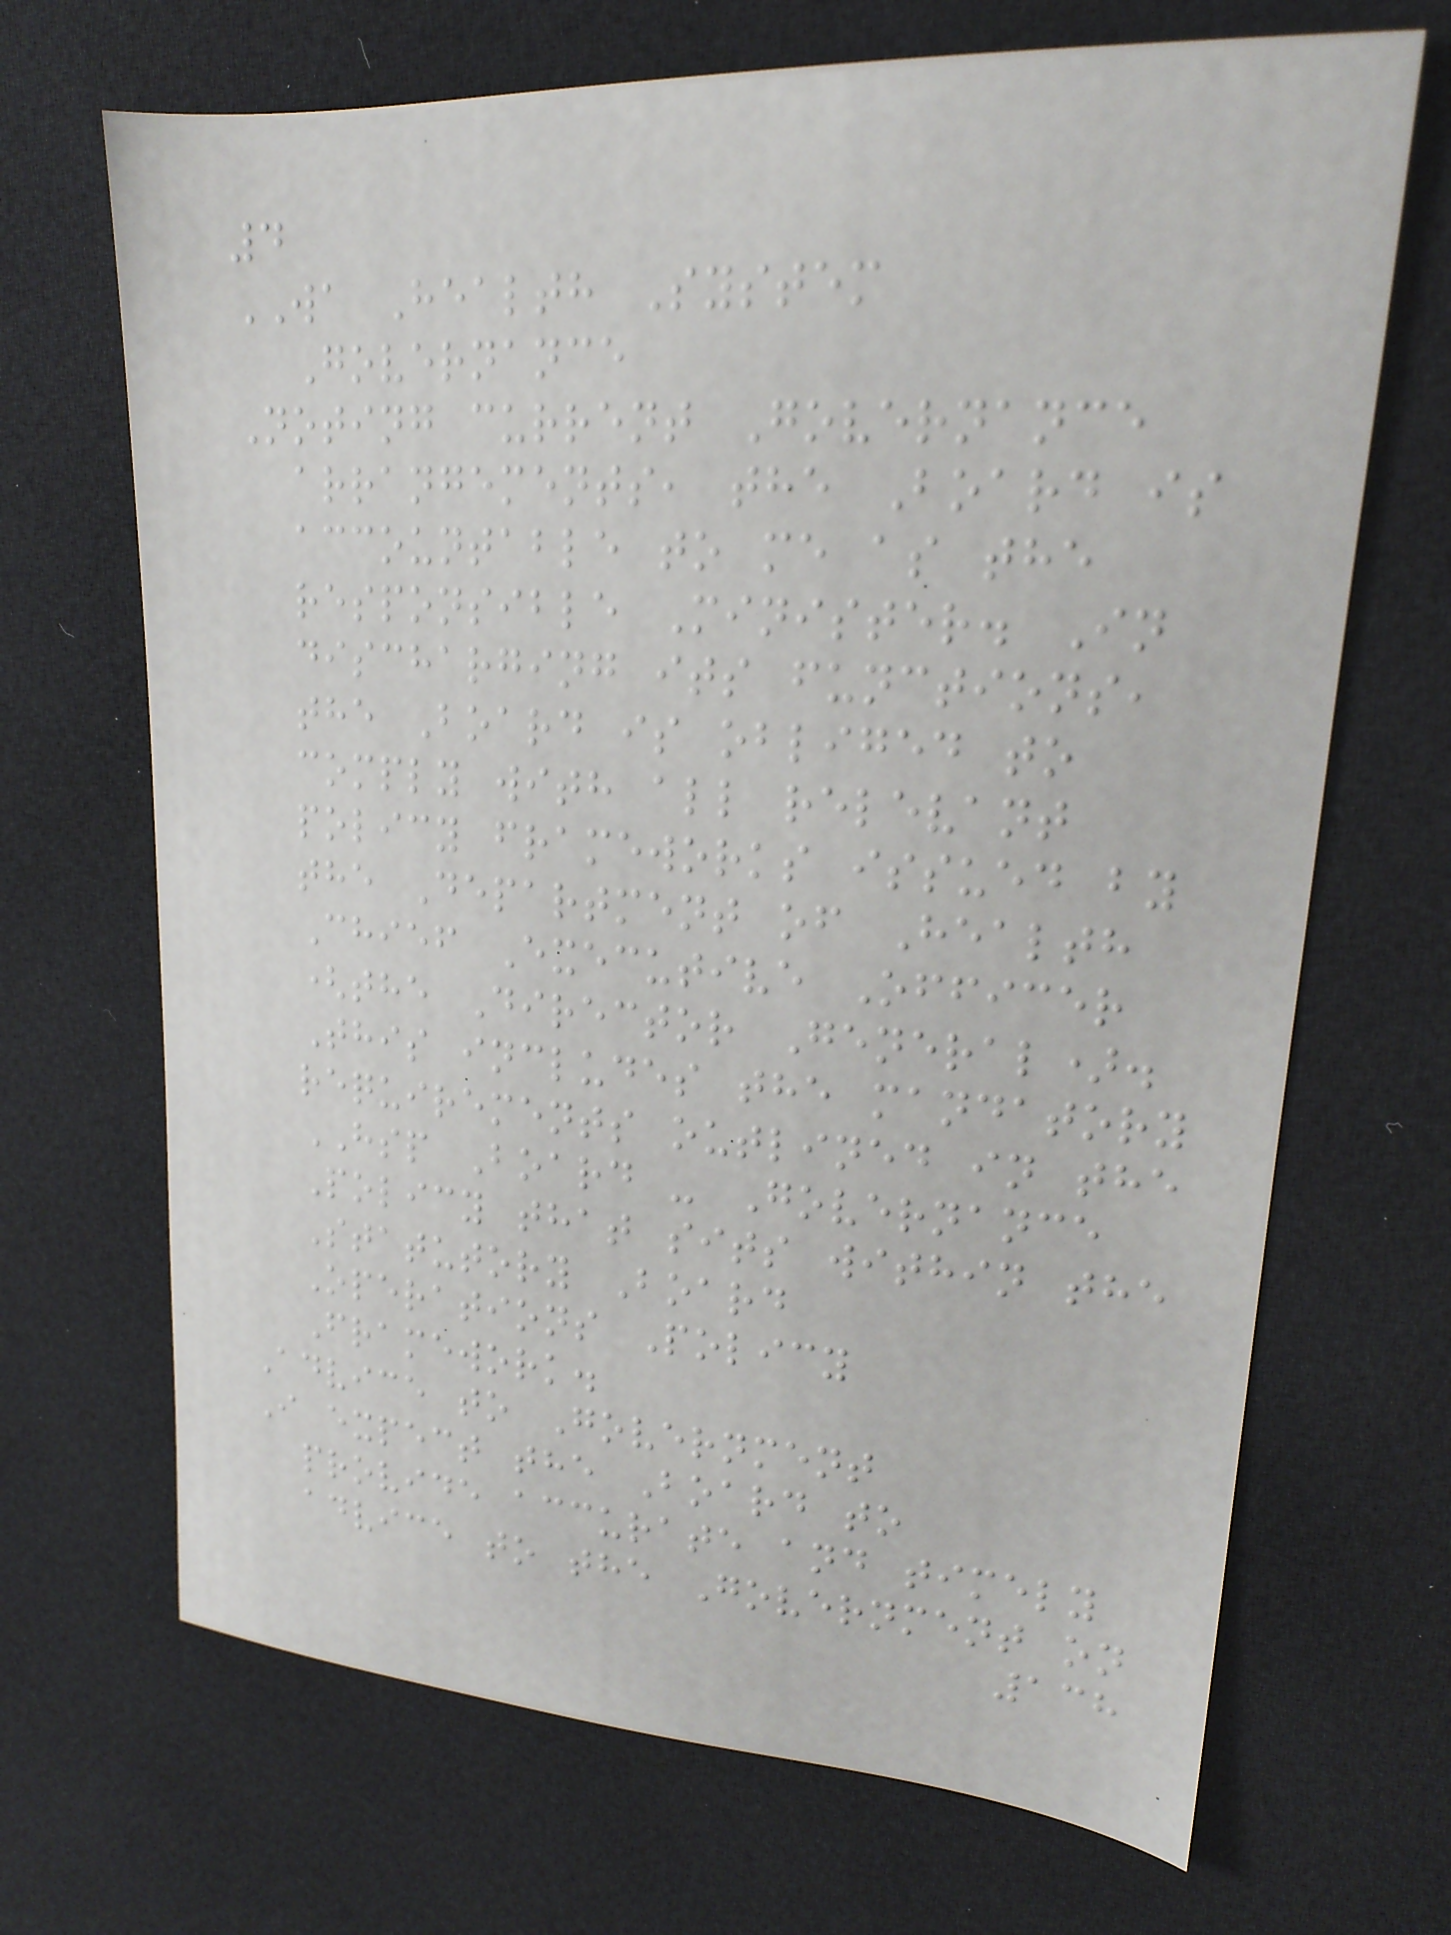4
WA Health System
Governance
Noting current Governance
arrangements, the Board is
accountable to me as the
responsible Minister. In
discharging its functions,
the Board is obliged to
comply with all relevant
policy frameworks issued by
the Department of Health
Chief Executive Officer
(the Director General).
This includes the mandatory
requirements outlined in the
HSP Board - Governance
Policy that sits within the
Statutory Board
Operations Policy
Framework.
Advice to Government
I expect the Board to
provide accurate and timely
advice to the Government on
138
